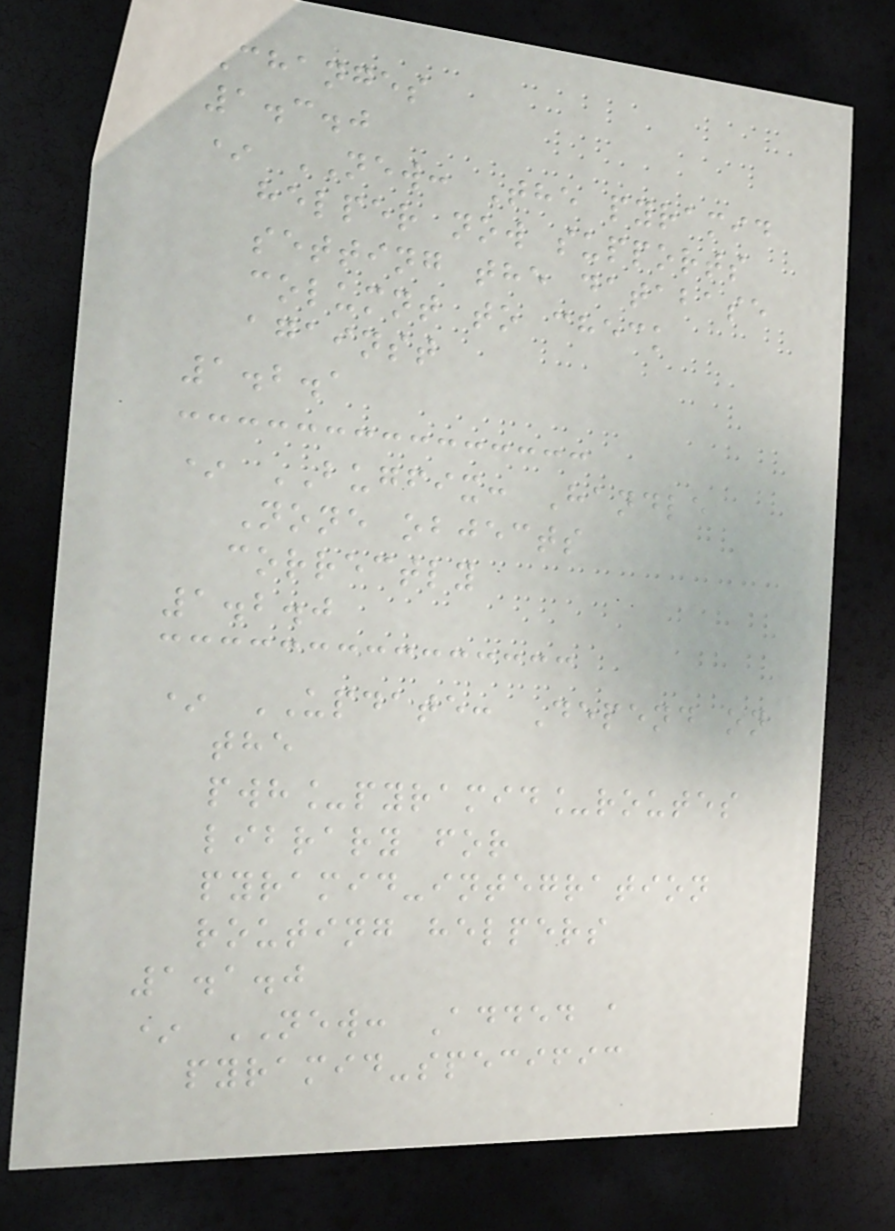Changes
1.3.0
* NEW: The pyramid
helper now supports
setting the database
columnt to check
against
1.2.1
* BUGFIX: Handle
None objects
correctly
1.2.0
* UPDATE: Depend on
the
pwh_pyramid_routes
library for
pyramid-integration
routing helpers
1.1.0
* NEW: Added a
pyramid-specific
